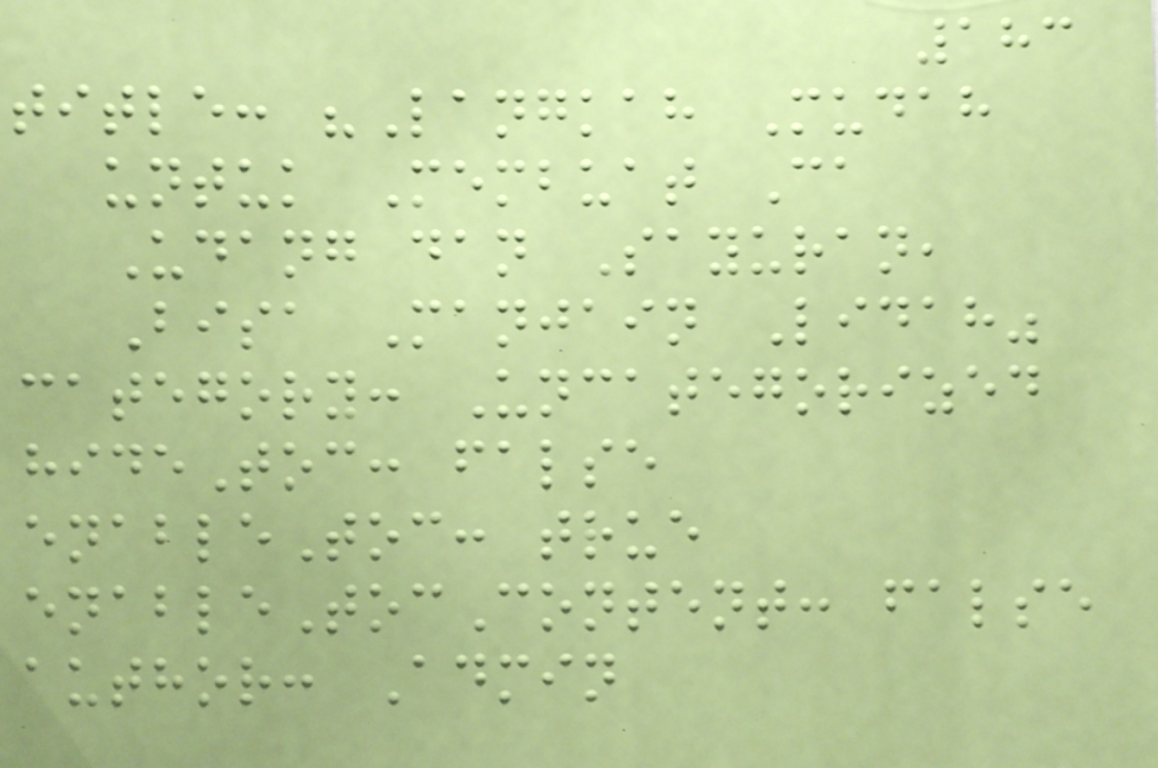183
title: "Langkah Mudah
untuk Membuat Ca
Udang dan Sayuran,
Bisa Manjain Lidah"
category: Uncategorized
hideToc: false
enableToc: true
enableTocContent: false
author: Admin
